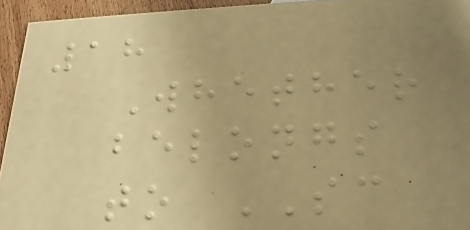18
Whether
belongs
to SC
